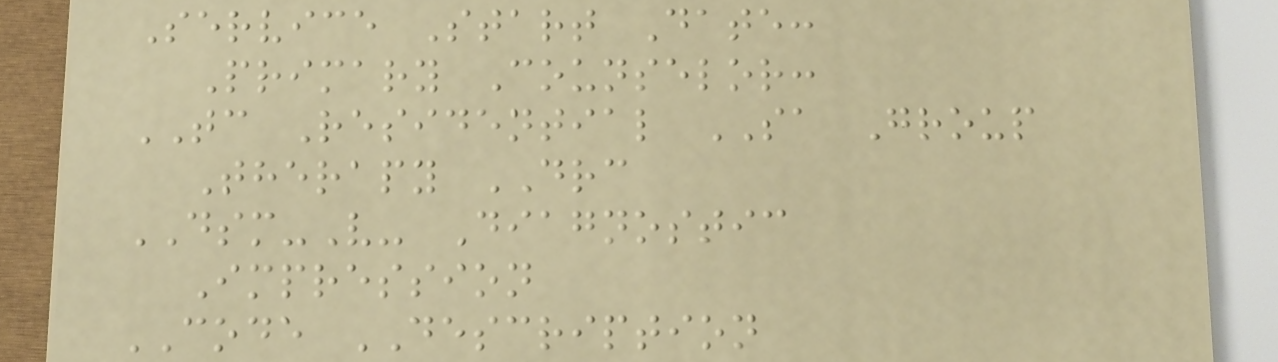Service Start Date:
Primary Counselor:
TC Residential SA Group
Therapy DRC
DSM-V- Diagnostic
Impression
CODE DESCRIPTION
